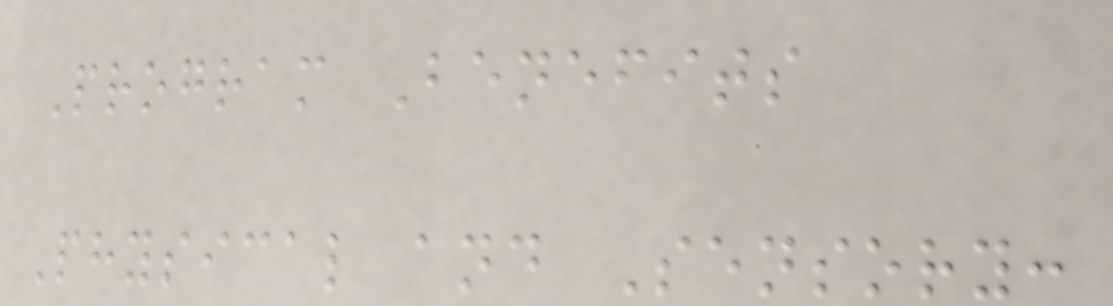Program Benefits
Physical and Sensory:
